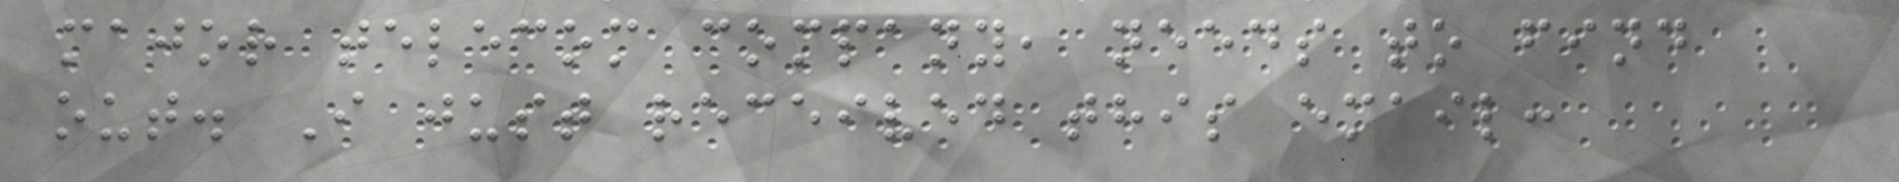major telecom company, needs to find
out. I just received this email:
